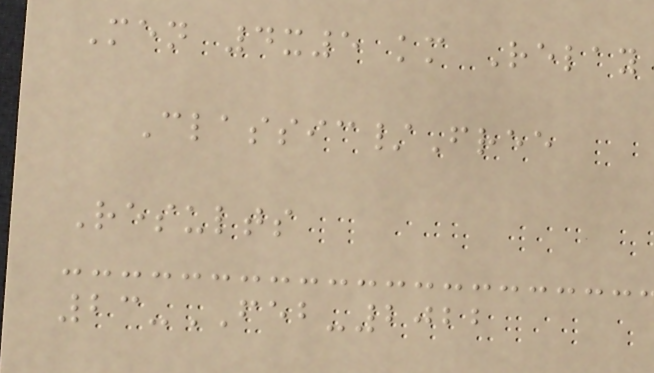Men 4x5 km Relay
Classic/Free
Results
23-FEB-2022
